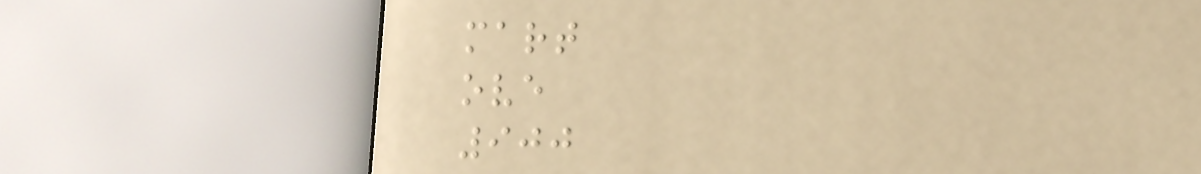mart
ove
900
